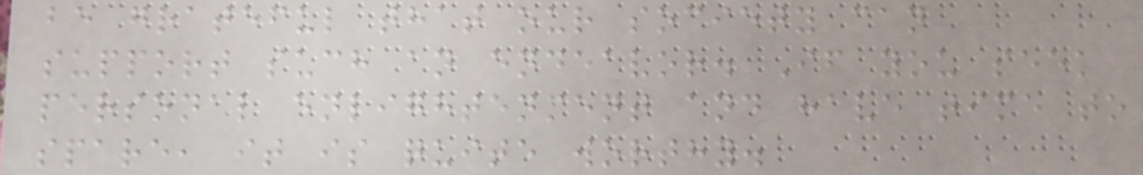be grateful that our society can
support such an endeavor. If you seek
personal enlightenment and have time to
spare, it is quite worthy.
